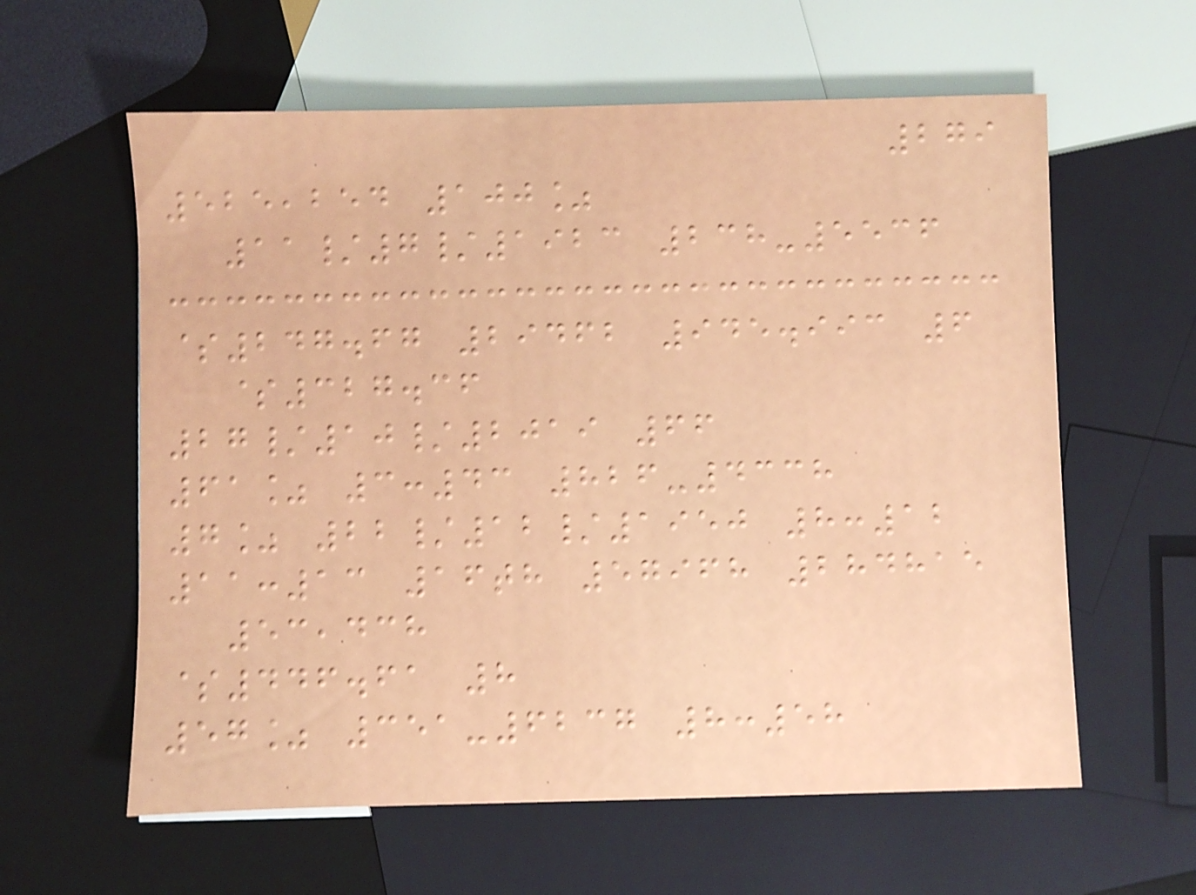279
525,254 100%
11/7/1923 238-5536
$247.67 29462 945.993 6
$327.36
27/10/2019 66
61% 3:43 826-4338
7% 22/12/1950 8:12
11:13 16th 57968 284815
53,438
$446.61 8
57% 351-6237 8:58
